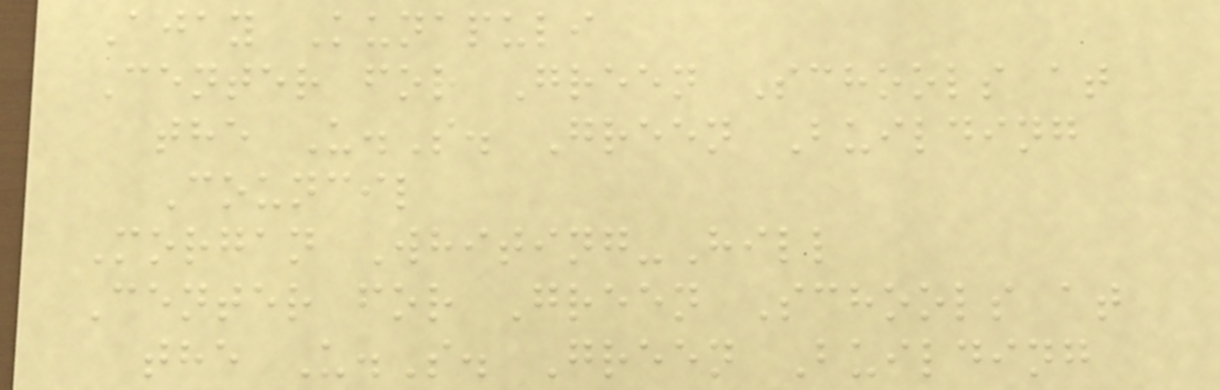Ajay Kunapuli
Center for Green Schools at
the U.S. Green Building
Council
Morgan Whiting-Hill
Center for Green Schools at
the U.S. Green Building
